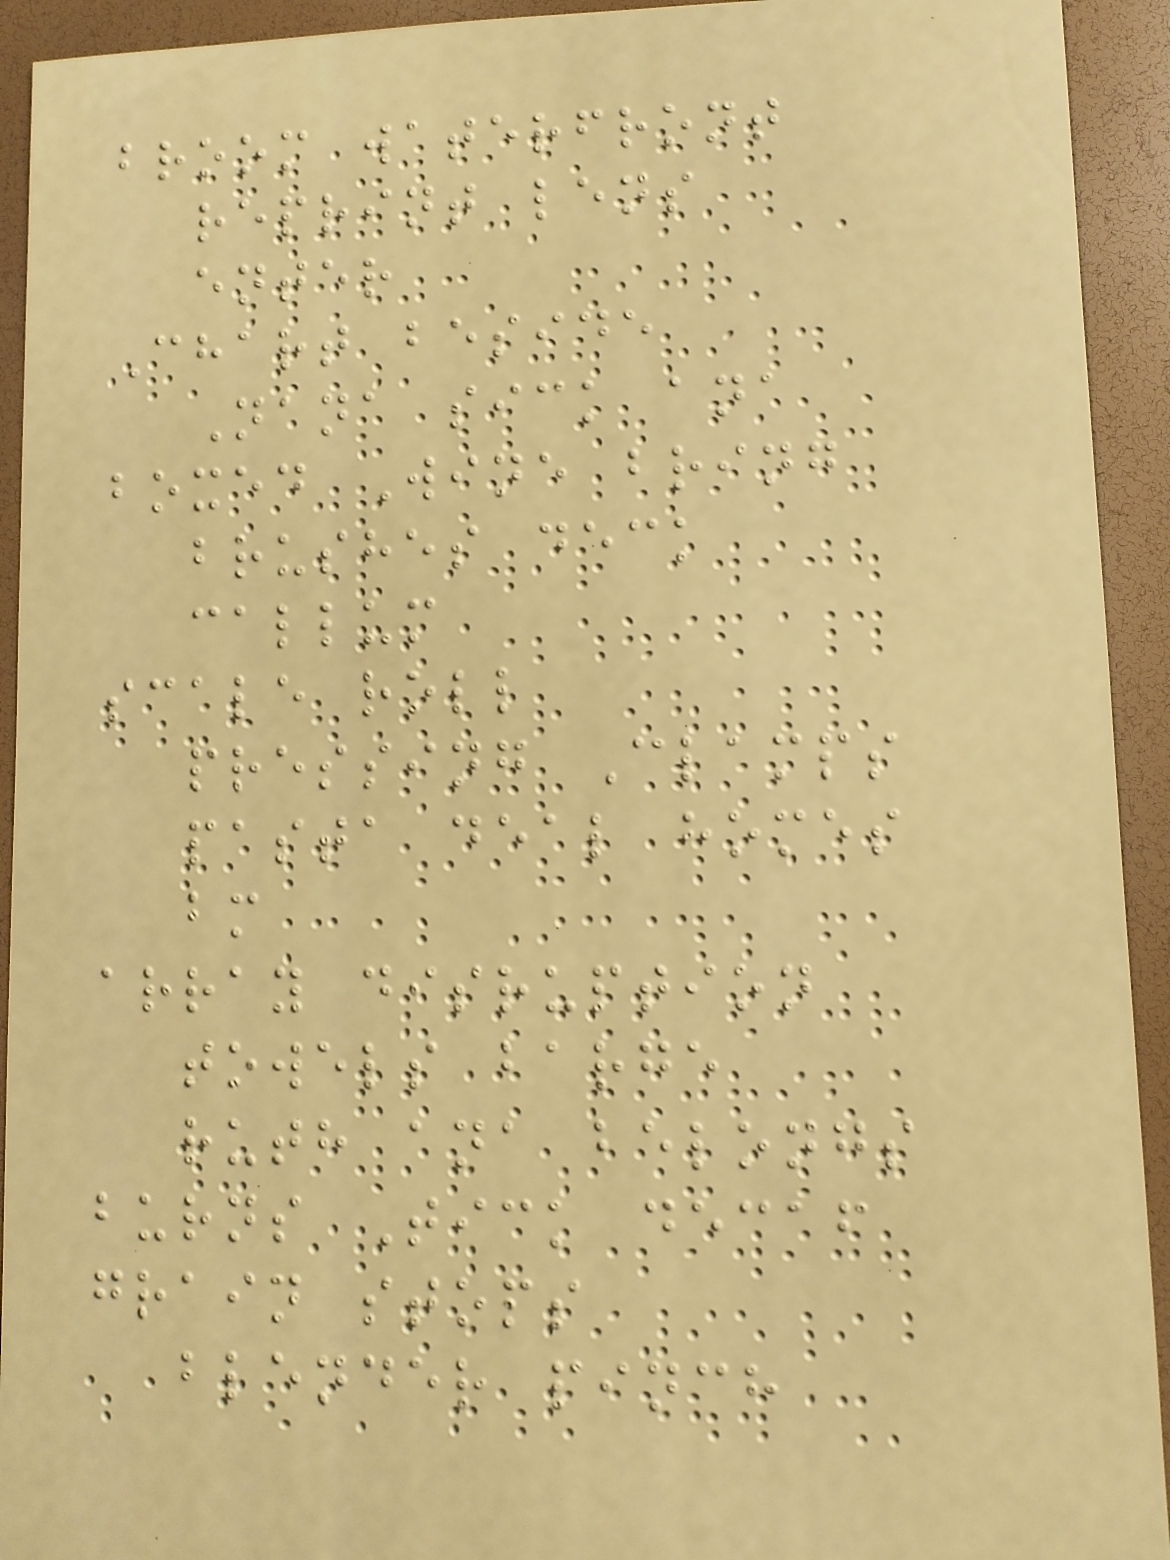broom waterfront
reprint lens
enter
Chart beside
Nana sick ana
boxed Wine bring
brushes deck
callum
scale roll
pressing Clamps
pasta deal homes
bm
array disruption
towels barge
ruth ana belongs
burns Tick decaf
grain stops
blender pinch
